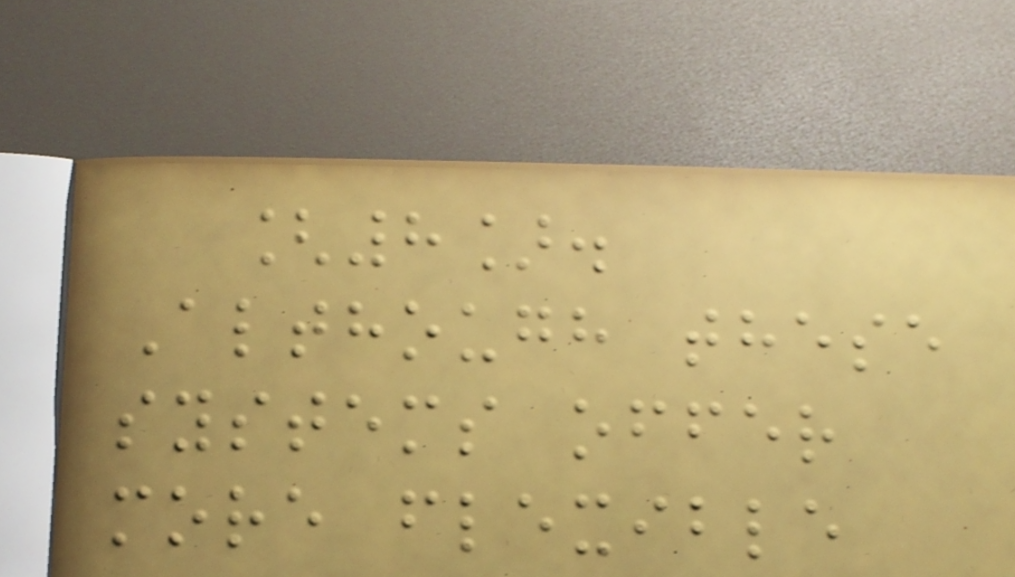[8].
Although these
systems offer
more flexible
